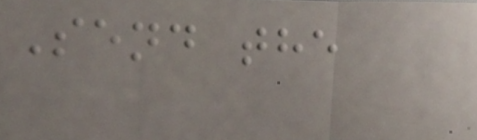Send the
